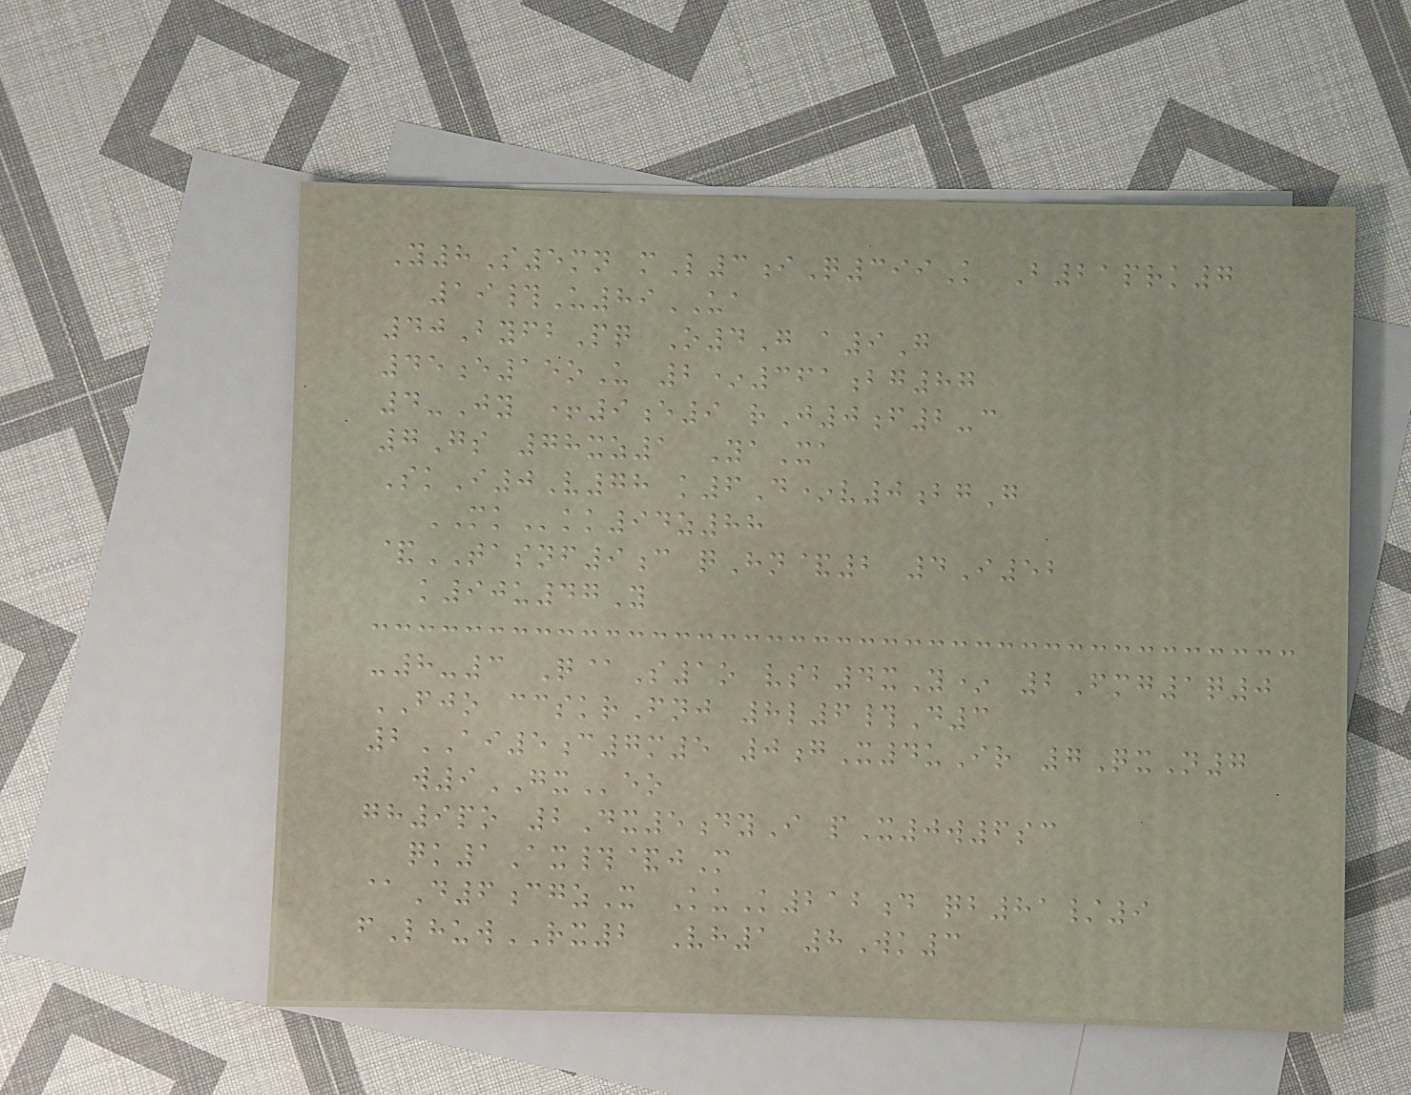Y8S5mn mL3iQ399K B21prk7
19#U89UA
40ByfbPq O4G a9G
45e15oU 2*361bg87
4-Jy +9e9 rJ0f2-c
7Gs 78xz1 YaXa
SkI0V78 k6D*v0bgG
MKkk94z88
&TASNF9c qHn&2 4I52
k90u47Y
-8-3 Q@S1o vsb4xY* 2Fmg1q0
FJO ccskrFnj 8l6#D3
2AI5c7m5 0gX4uIr 7QxN7
w9GXeo
gh9po 2Dx5dyI pX0w6sc
qk1Ax#&jM
@D6cgzX KuK212d qb81/9
fLhuwRX2 Vh1 8Wk3
